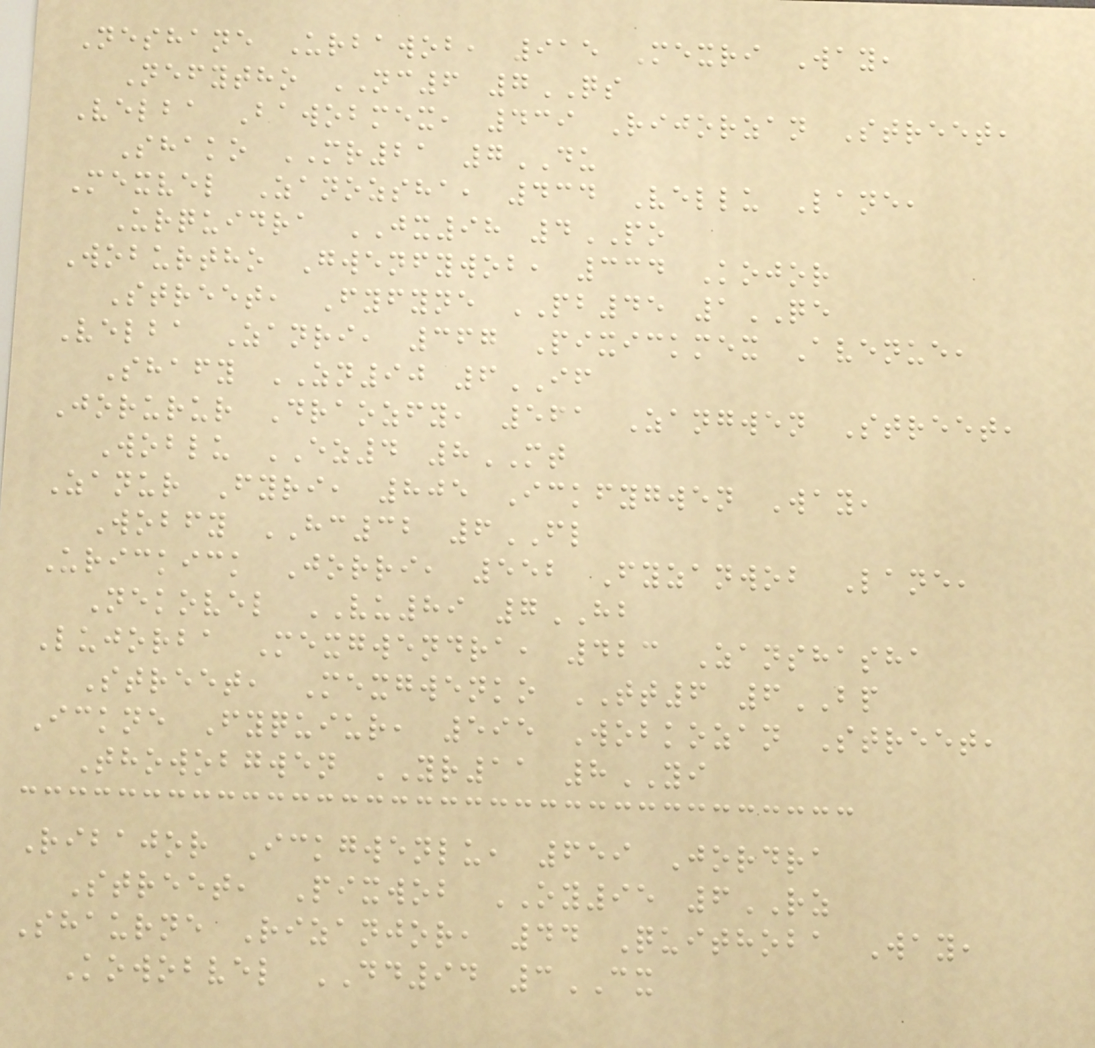Neshane Urbawob, 915 Mexri Way,
Nefytho NC6 7QS
Velba Bawobmex, 439 Rijorzan Street,
Shako MR21 7DU
Mexvel Zanozsha, 434 Vellu Lane,
Urquidra JX98 4PO
Woburtho Gwenfywob, 334 Kojor
Street, Fyfyne PB45 1QE
Velba Zanri, 367 Pixickmex Avenue,
Shafy ZN90 6IF
Jorurur Draozfy, 561 Zangwen Street,
Woblu EZ4 8MT
Zanur Fyri, 805 Ickfygwen Way,
Wobfy HC32 6FL
Urickick Jorri, 552 Fyzanwob Lane,
Nekovel VU89 7HB
Lujorba Mexgwendra, 423 Zanshasha
Street, Mexgwenko TT6 6BP
Ickne Fyquiur, 595 Wobkozan Street,
Thowobgwen YR11 8YI
Ribajor Ickgwenlu, 659 Jordra
Street, Pixwob OY95 6RZ
Shaurne Rizanjor, 44 Quithoba Way,
Kowobvel DD94 3CX
